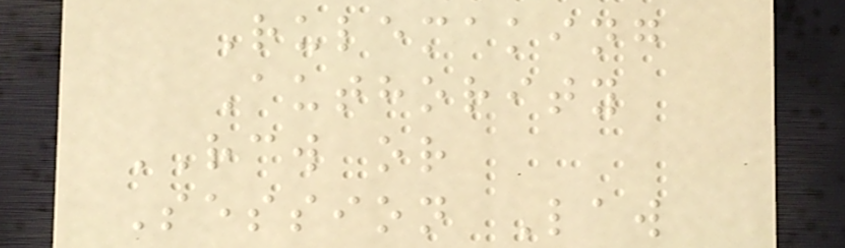Rulemaking
Authority
RCW or
Session Law
